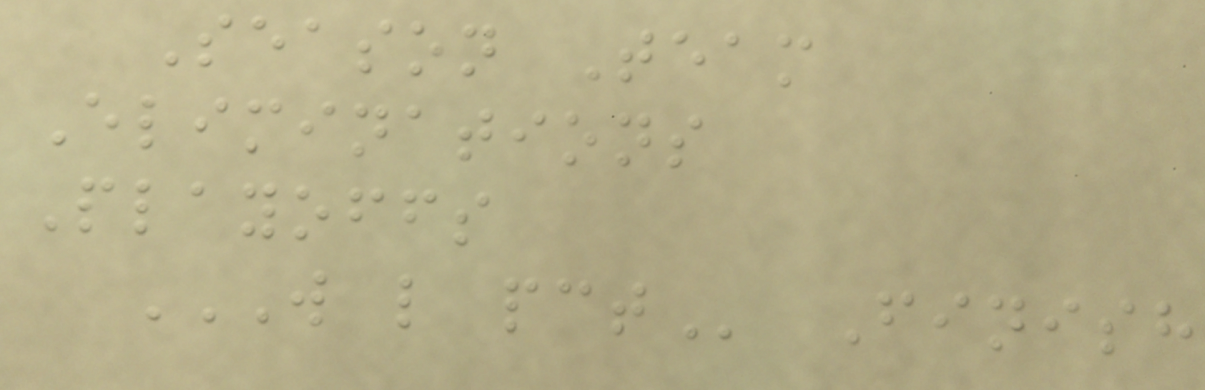Season Team
Eliminations
Playoffs
W L PCT Finish
